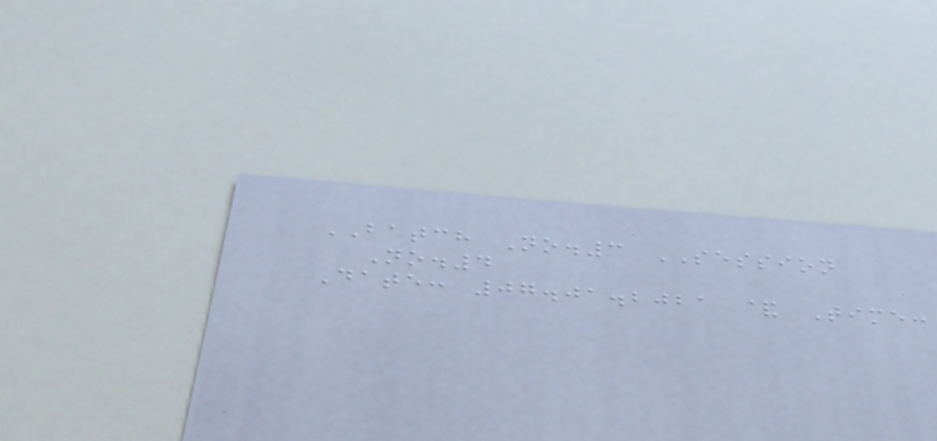BATCH No.3 SESSION
No.4
Date: 07.01.2021 & Time:
